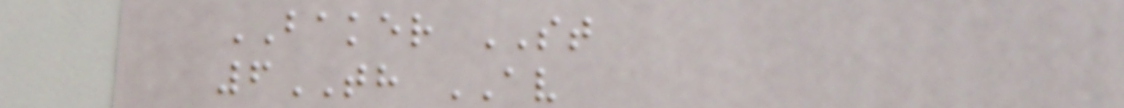BAKER ST
6TH AV
